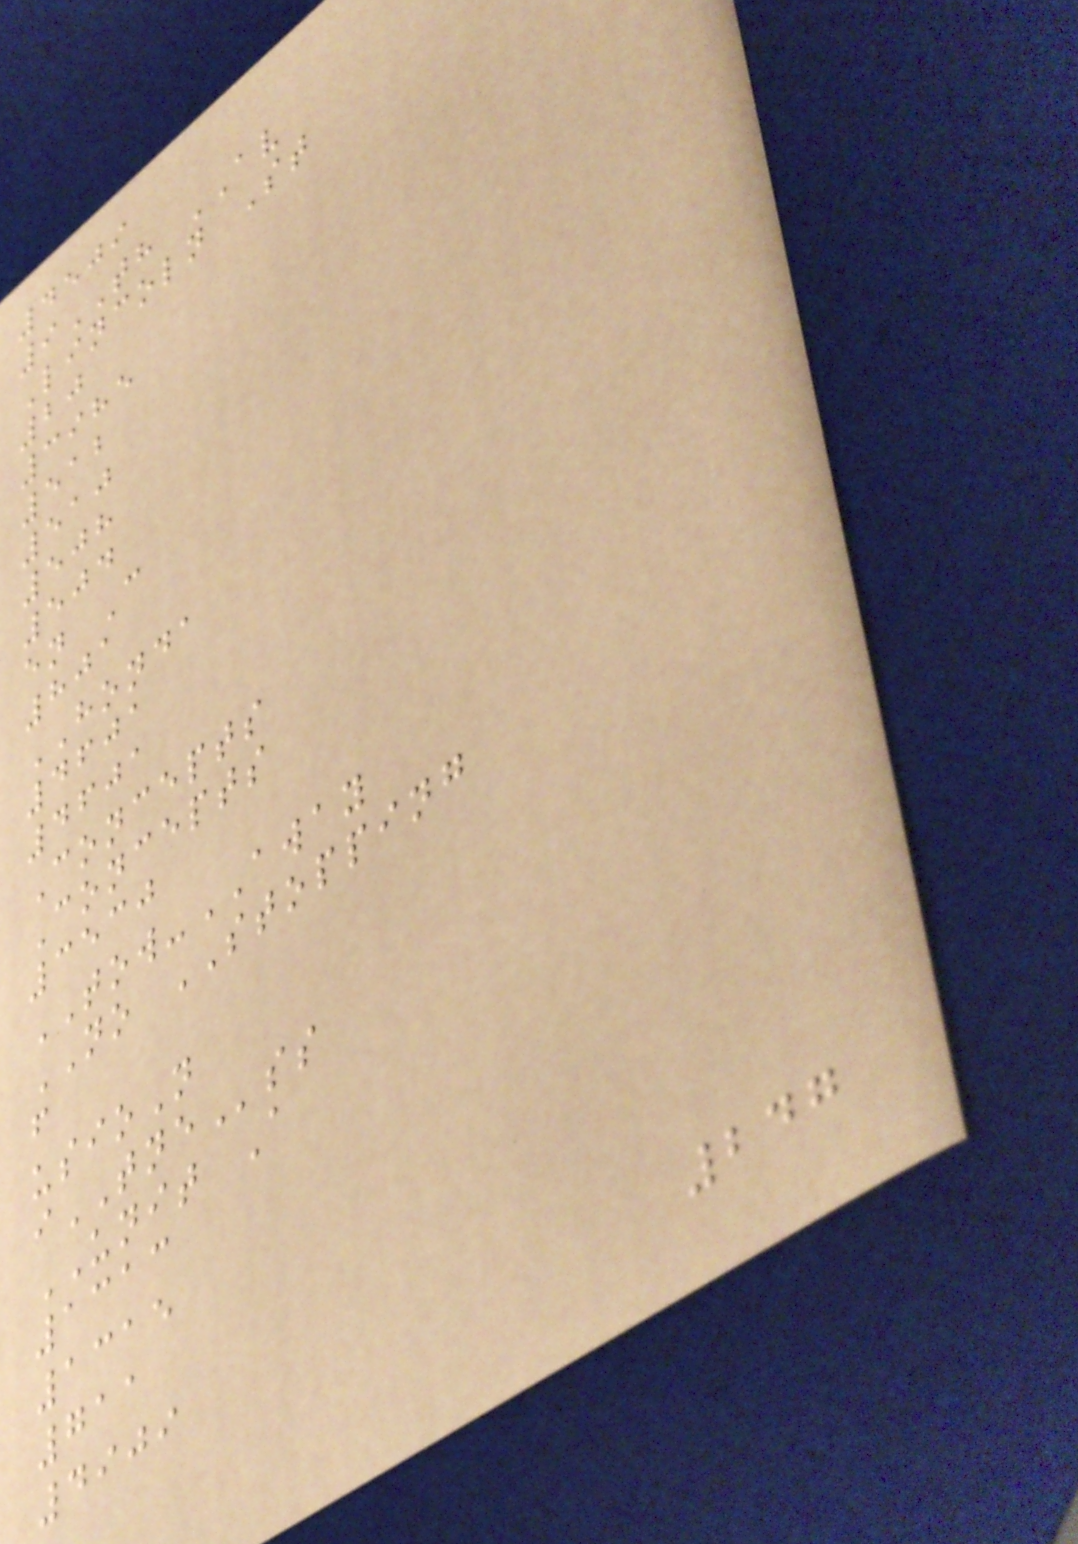4509
9TH AV
Lincoln St
20
3985
512
510
508
504
en C
801
HONDA
4601
4601
Concepts
Concepts
3530
TOW-AWAY
NO STOPPING
f
usioN
iTNEss
UNIT A
1313
1315
711
4909
247
